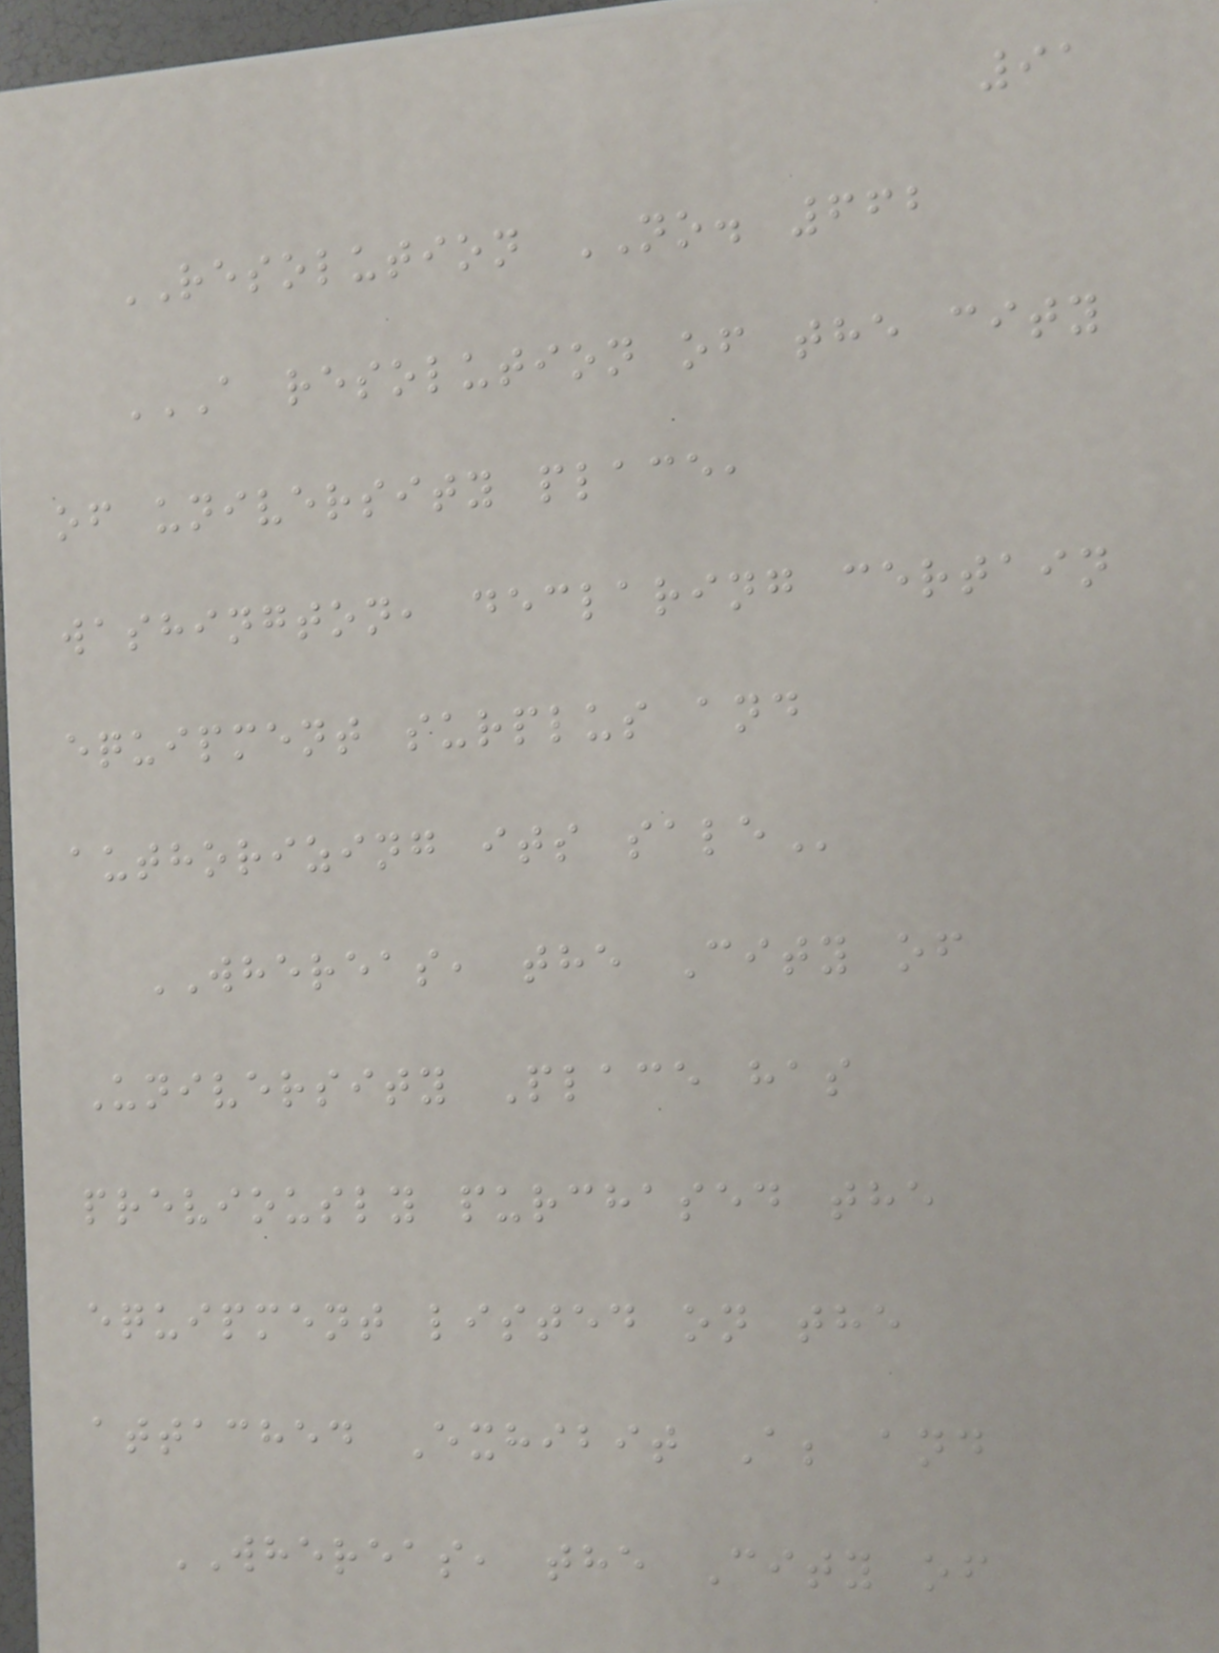91
RESOLUTION NO. 662
A RESOLUTION OF THE CITY
OF UNIVERSITY PLACE,
WASHINGTON, DECLARING CERTAIN
EQUIPMENT SURPLUS AND
AUTHORIZING ITS SALE
WHEREAS, the City of
University Place has
previously purchased the
equipment listed on the
attached Exhibit A; and
WHEREAS, the City of
